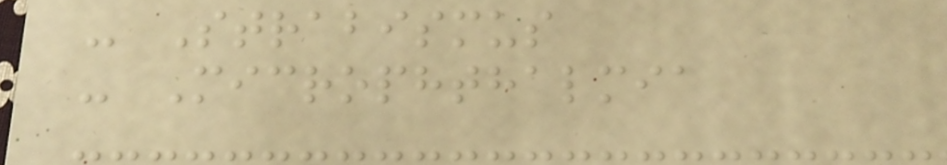- Strabismus
- Microphthalmia
